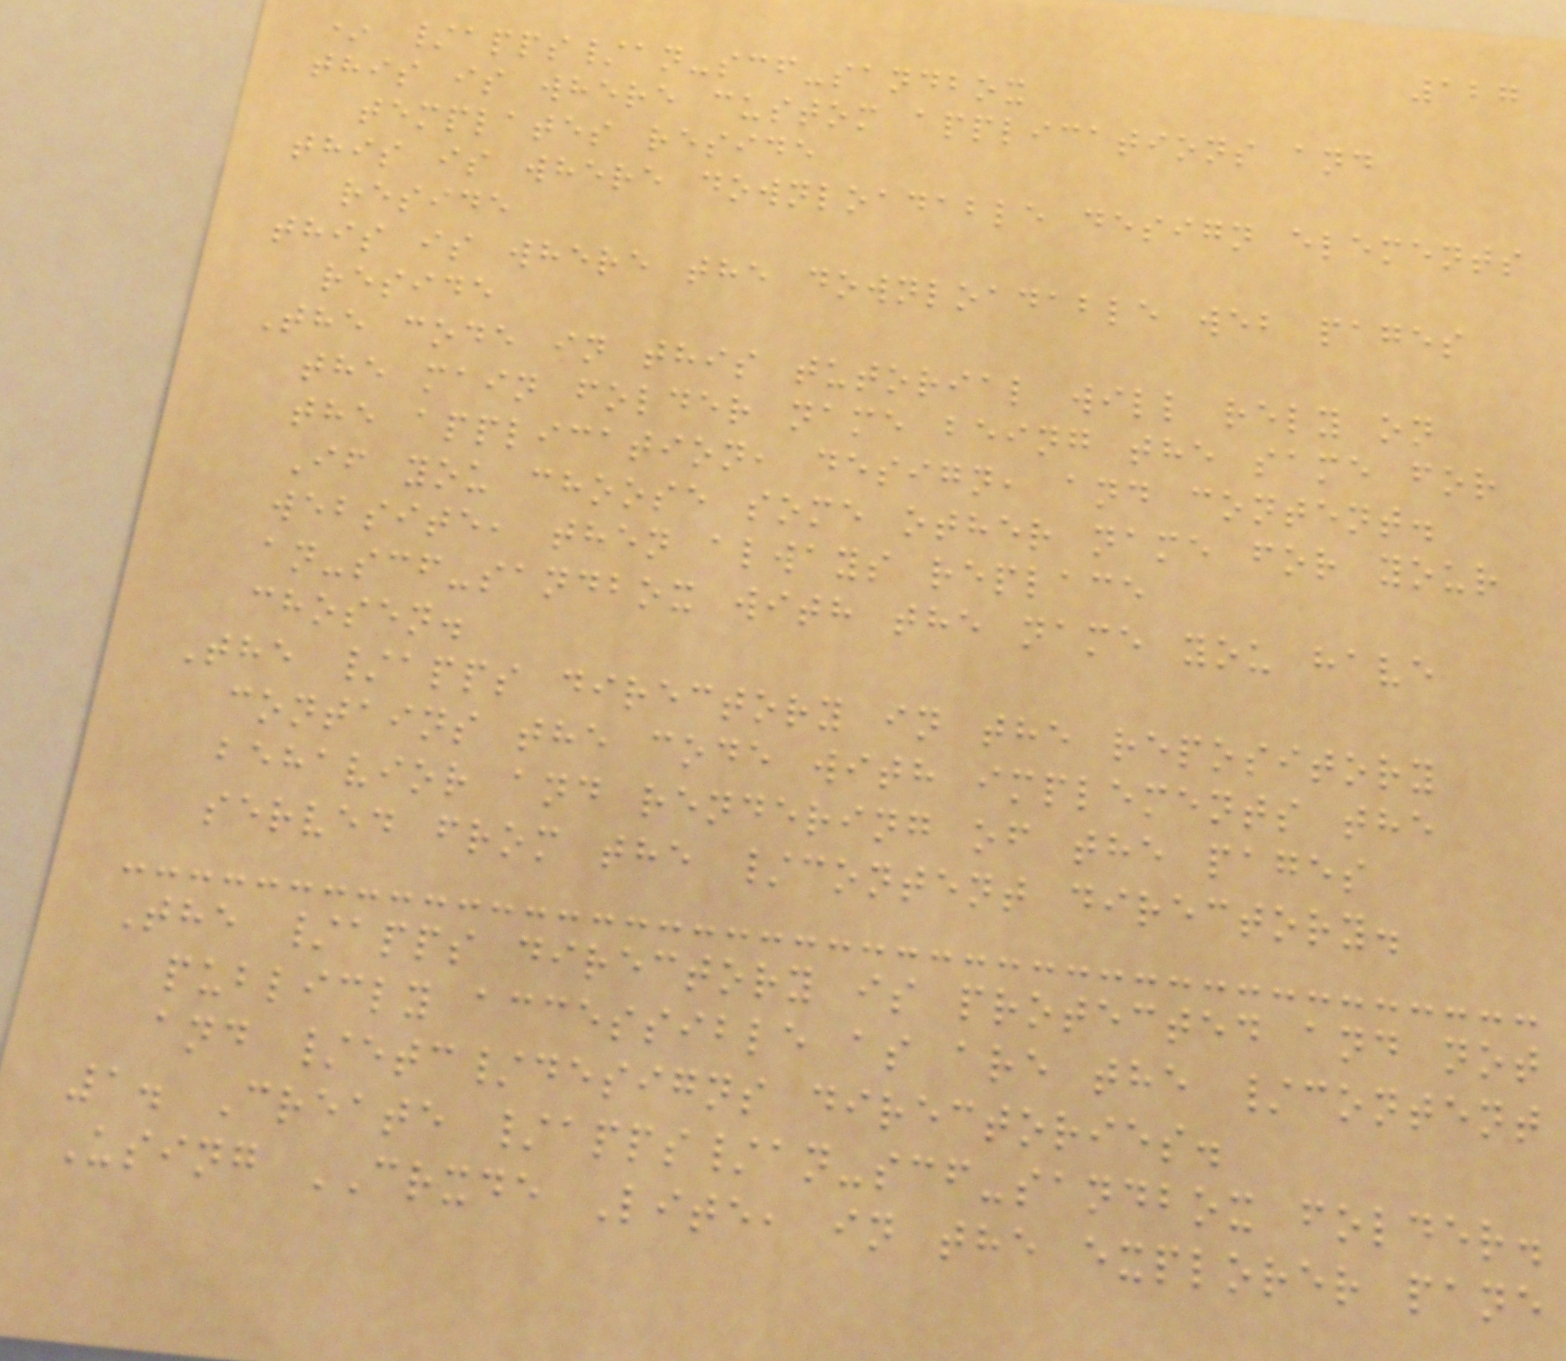127
* /apps/an-scf-sandbox
this is where custom applications and
templates reside
this is where downloadable design elements
reside
this is where the downloadable web pages
reside
The code in this tutorial will rely on
the main folder name being the same for
the application, design, and content.
If you choose some other name for your
website, then always replace
an-scf-sandbox with the name you have
chosen.
The /apps directory in the repository
contains the code with implements the
behavior and rendering of the pages
served from the /content directory.
The /apps directory is protected and not
publicly accessible as are the /content
and /etc/designs directories.
1. Create /apps/an-scf-sandbox folder.
Using CRXDE Lite, in the explorer pane
